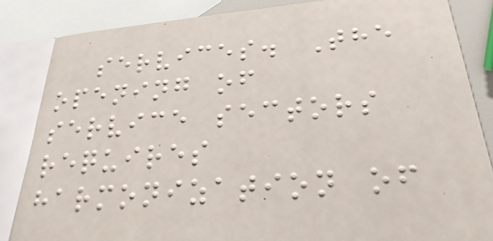services. The
opening of
service sectors
requires
harmonization of
